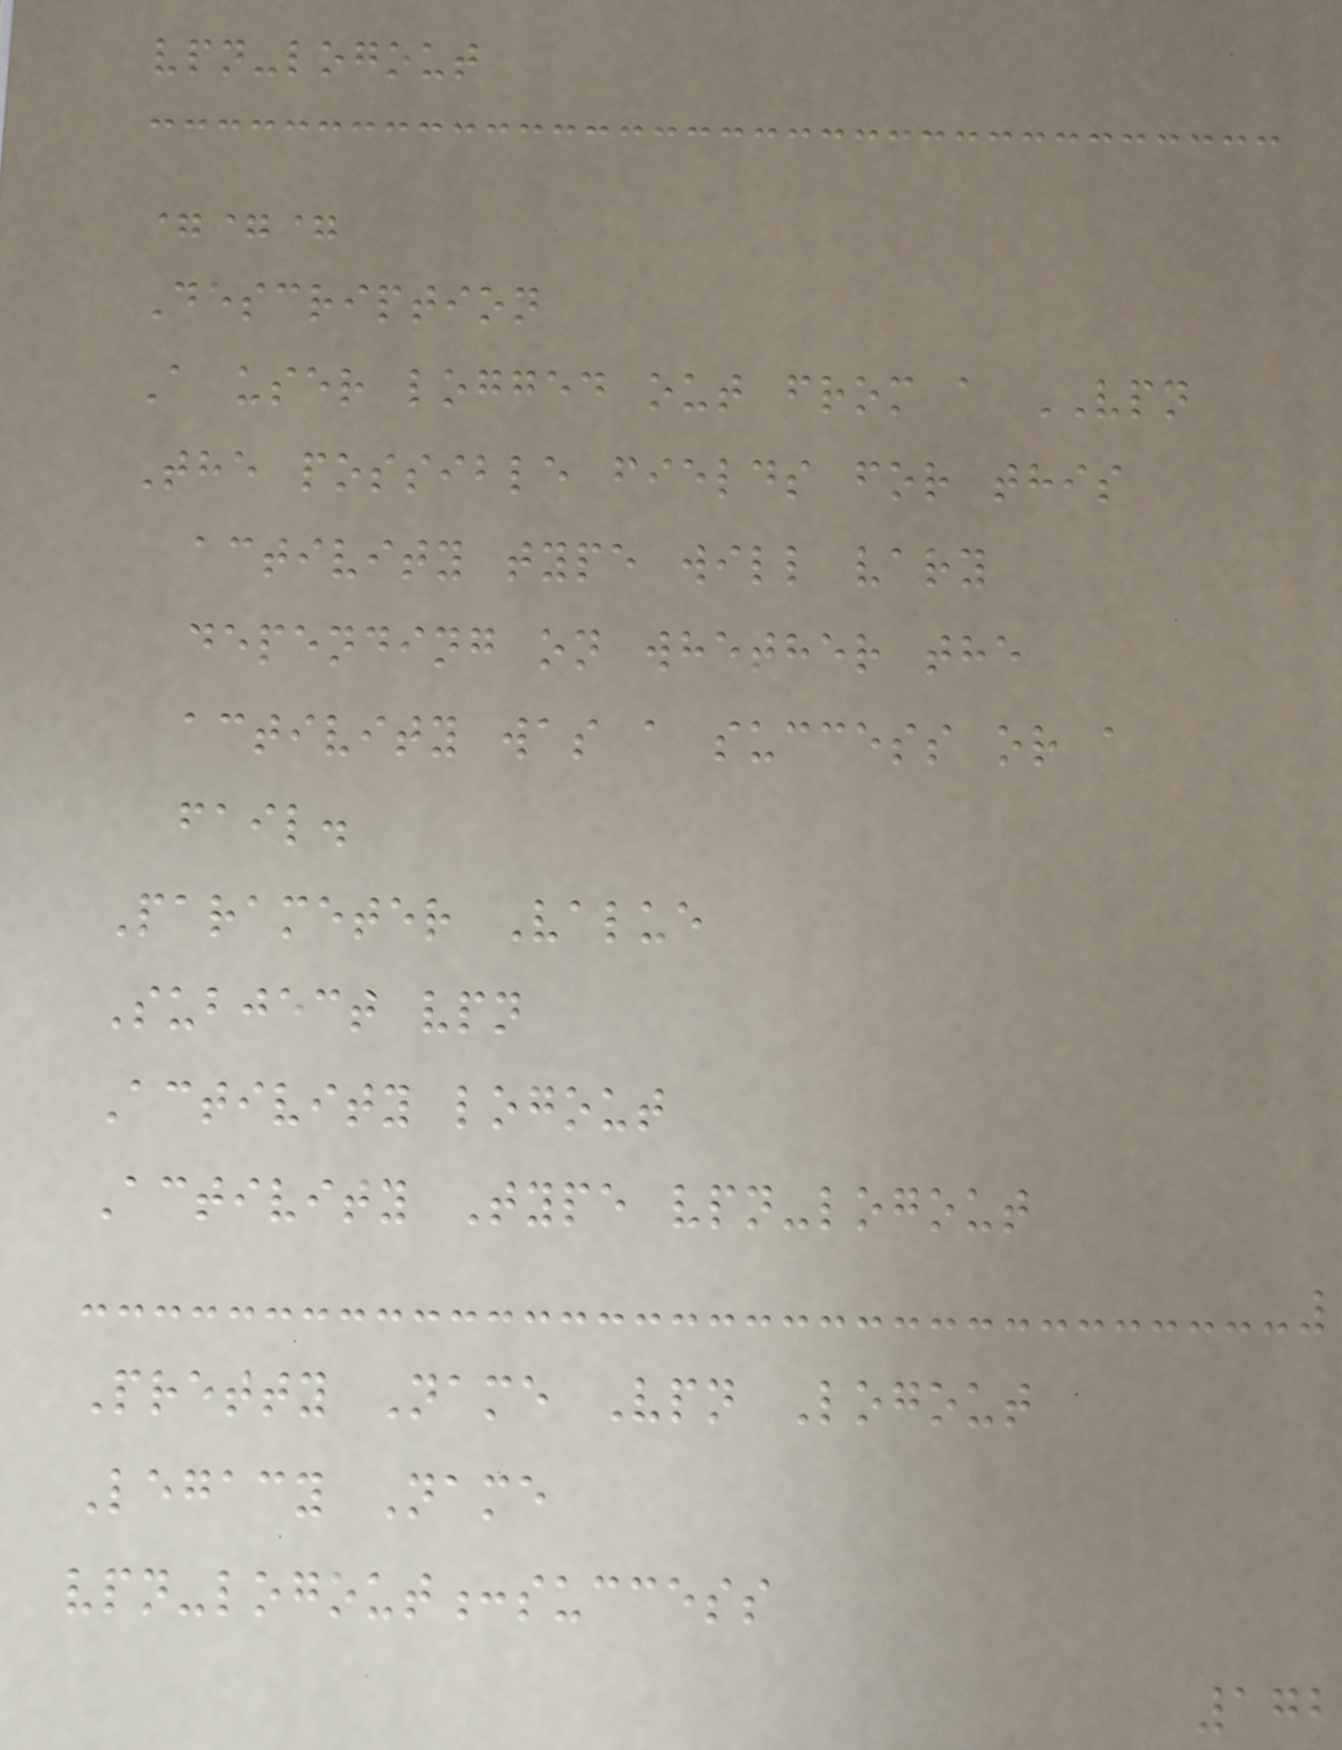vpn-logout
===
Description
A user logged out from a VPN
The possible fields for this
activity type will vary
depending on whether the
activity was a success or a
fail.
Parameter Value
Subject vpn
Activity logout
Activity Type vpn-logout
Pretty Name Vpn Logout
Legacy Name
vpn-logout:success
172
